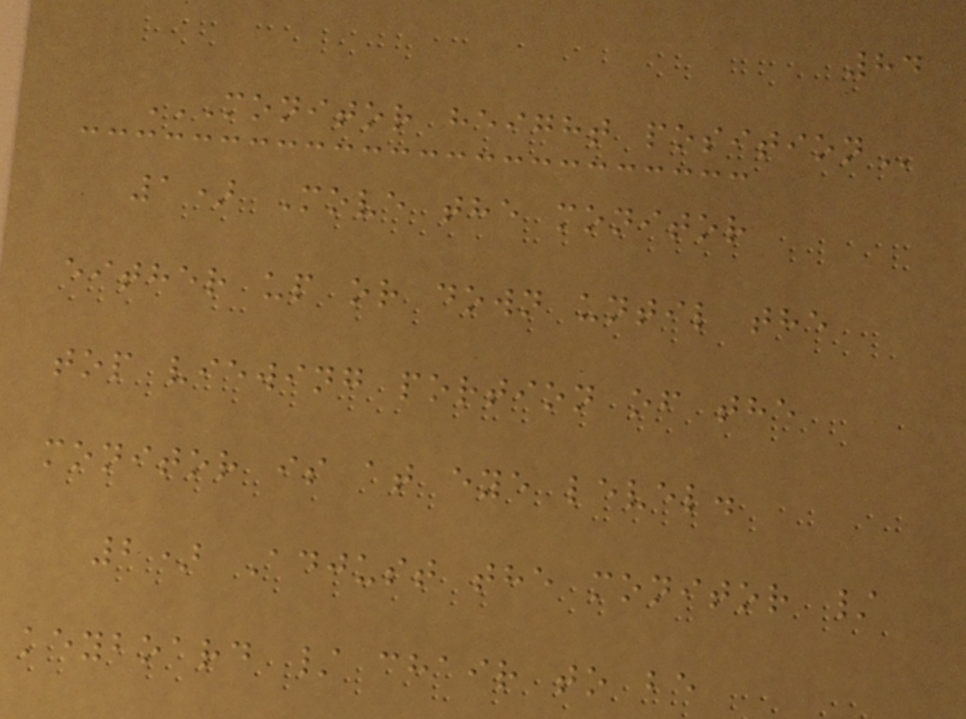84
MONITOR HEIGHT POSITION
1) Move the monitor
either up or down until the
top viewing portion of the
monitor is at eye level.
2) Adjust the monitor /
keyboard / chair to be
